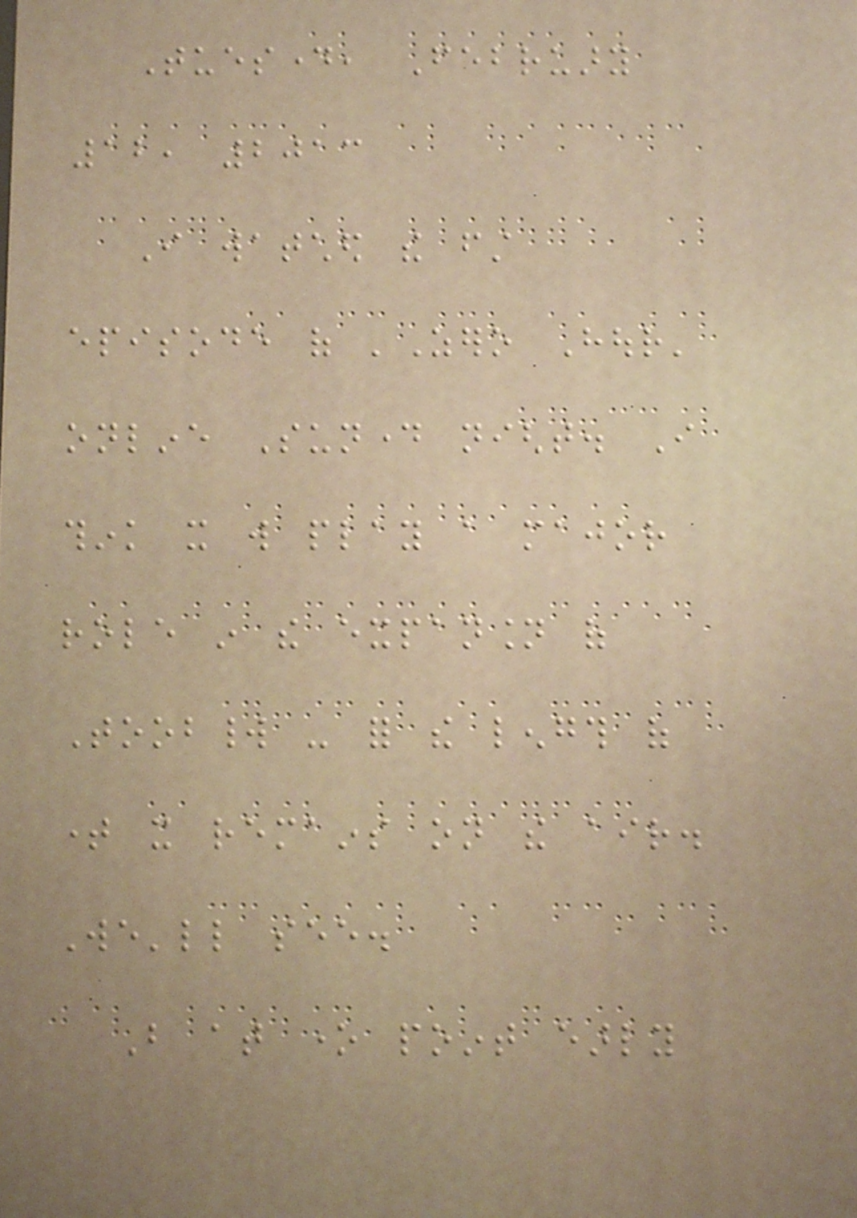Tuesday, February
12, 2013
I watched the first
episode of 'Zero Hour'
online Sunday night. I
think it will play a major
role in the expansion of
Toobworld - for the length of
time it remains on the air.
We'll see.
But at one point early
